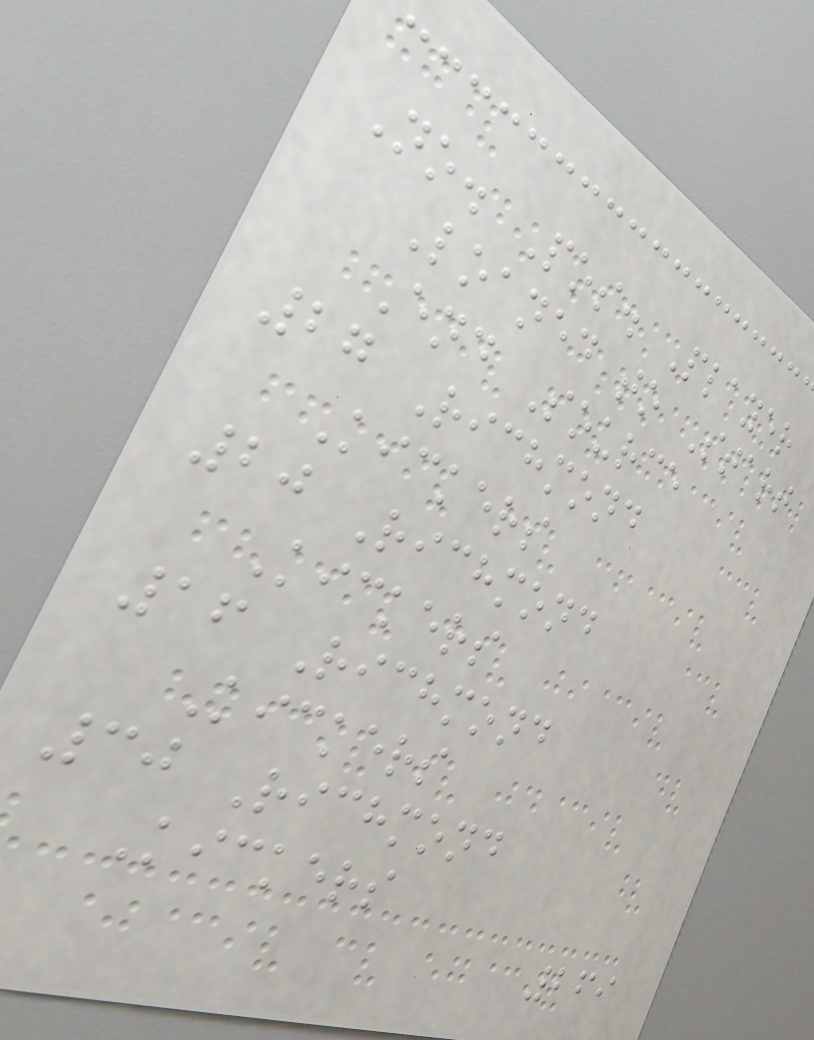No. Pos. Player
Loaned to Start
End Source
27 Richmond
Kickers
20 Richmond
Kickers
16 Richmond
Kickers
30 Richmond
Kickers
269
